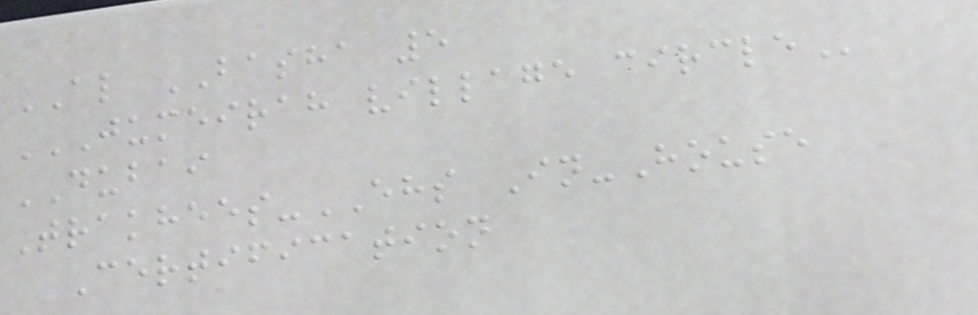AL BASHA 5
JUMEIRAH VILLAGE CIRCLE
DUBAI
Trakhees-EHS In-House
Certification
